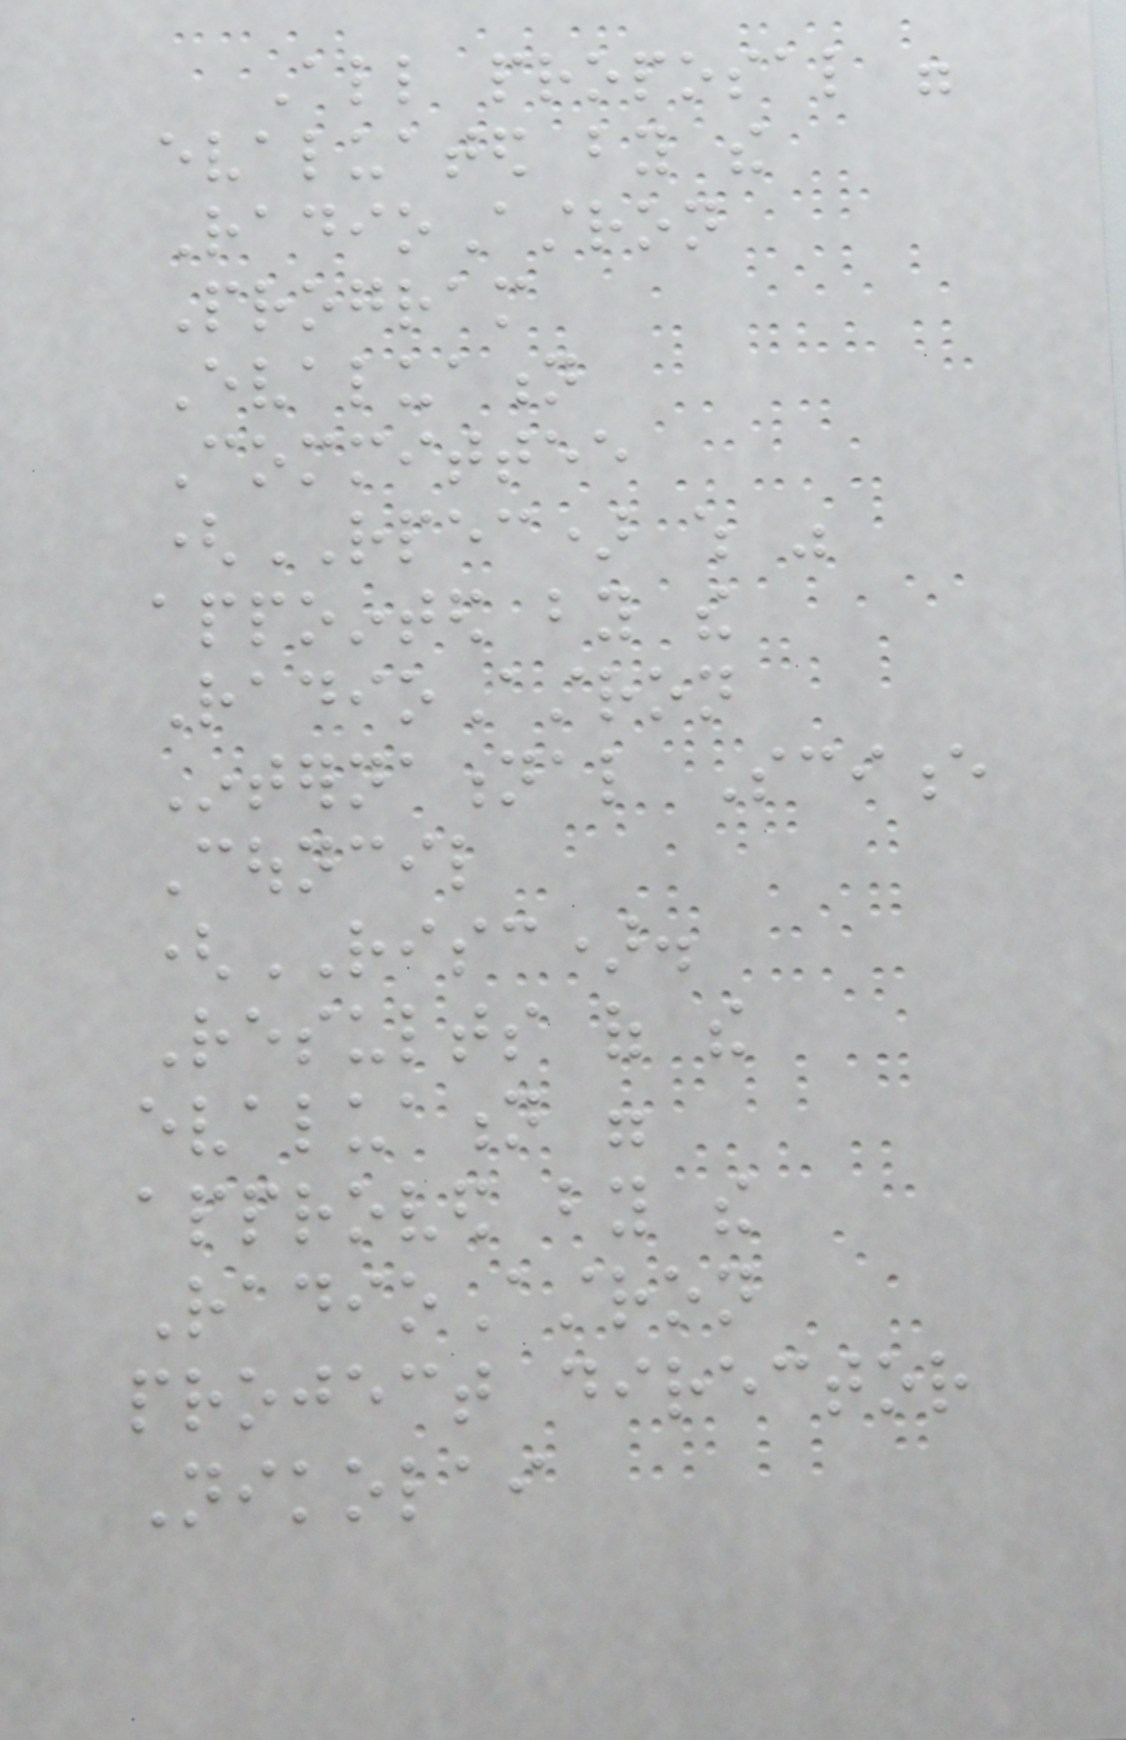All proposal were
evaluated by the
RadioAstron
Program
Evaluation
Committee
(RPEC) which was
appointed by the
RadioAstron
International Science
Council
(RISC).
Results of the
evaluation were
approved by the
RadioAstron
project director
Nikolai
